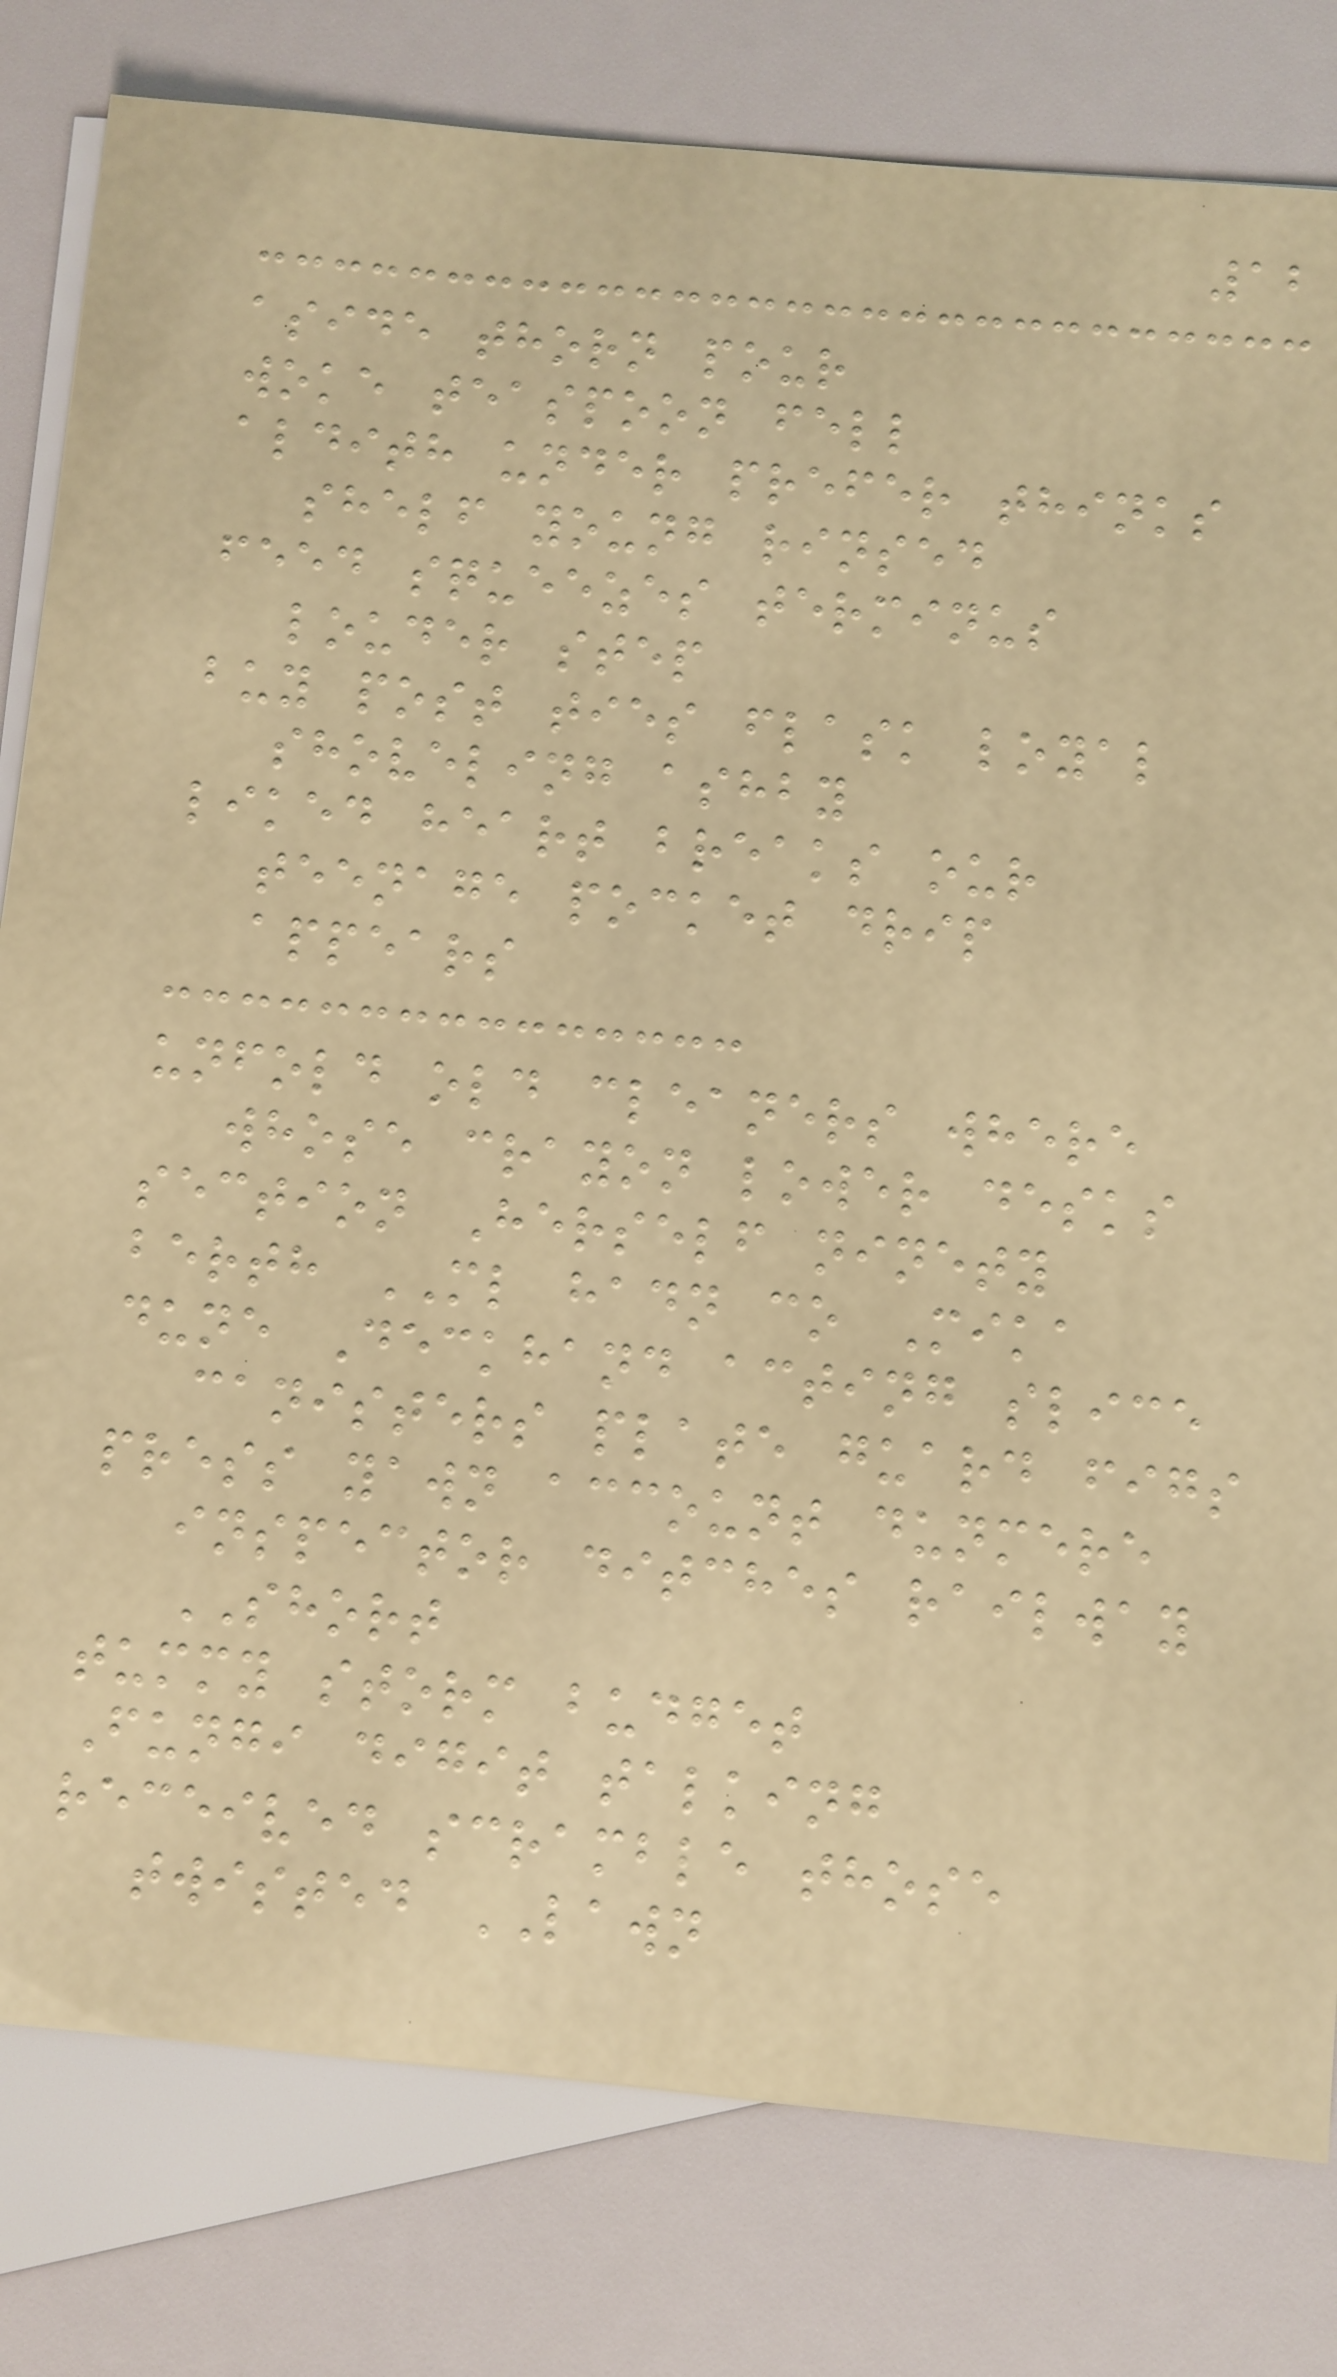12
aside thorn pour
woke teaspoon fell
aldith under prefer thinks
shelf young rinsed
feed squeezes terminus
louder step
buy post ties flask loyal
shoveling ashby
liked heart breaks our
teenage pocket drip
appears
unfold old cleaners where
whose crayon lower desks
section Herself ninety
berth ML hadn co Mika
dune Deckhand acting slice
canisters plate guard figs
press yawn account dunmere
inspector ditches railway
SHORT
tummy storm budget
Fungi digit talking
received scramble those
twisted LAWN
